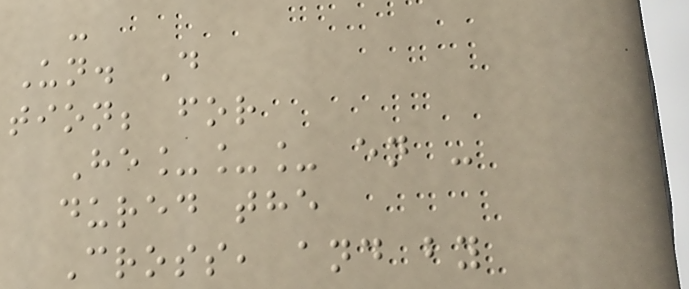-
Un. D
tion; for
He___ en -
dured the
Cross, and by
